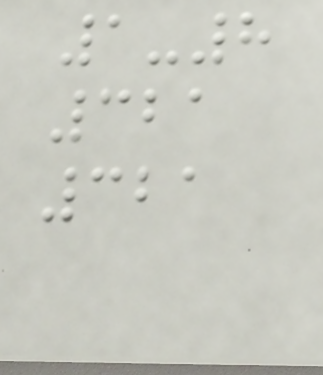1-8
321
321
